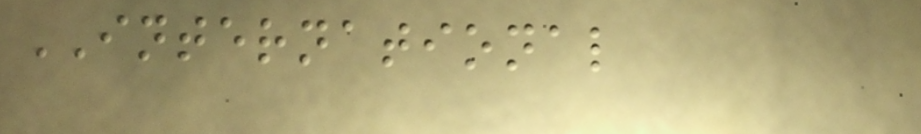INTERNATIONAL
